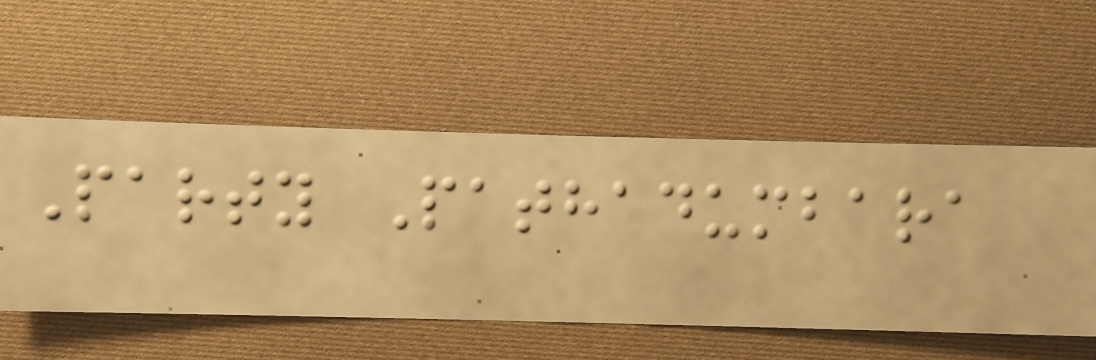Party Pathadumbara
